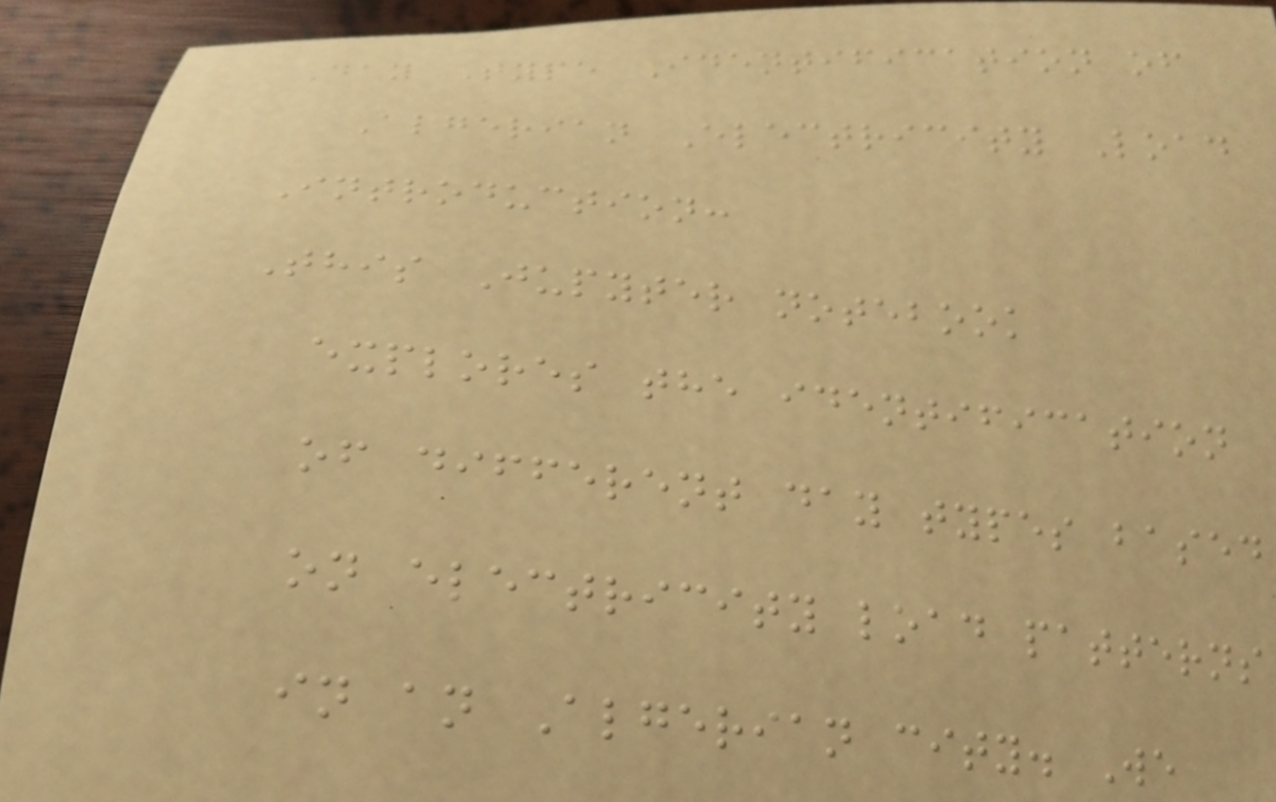Day Type Identification of
Algerian Electricity Load
Introduction:
This Jupyter notebook
explores the identification
of different day types based
on electricity load patterns
in an Algerian city. We
